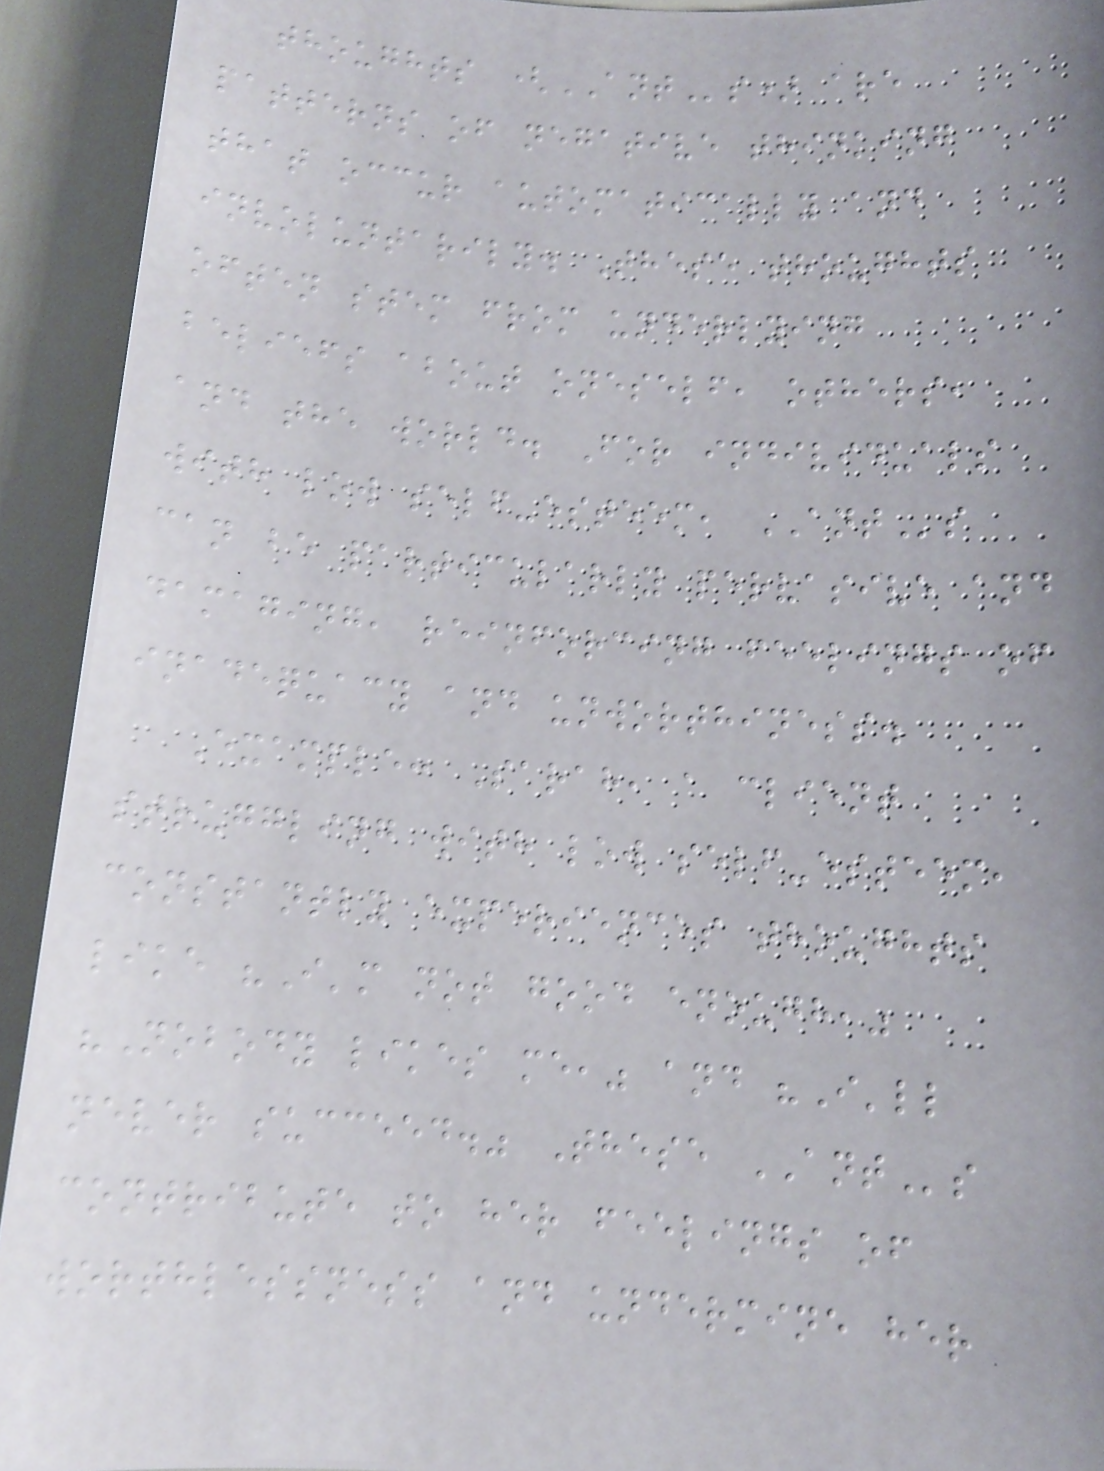thoughts (ANTs) are
patterns of negative thinking
that occur automatically and
involuntarily. These thoughts
often stem from underlying
beliefs about oneself, others,
and the world. For individuals
with low self-esteem, ANTs
can be particularly pervasive and
damaging, reinforcing feelings of
inadequacy and unworthiness.
Example: Sarah, a client
struggling with low self-esteem,
constantly experiences thoughts
like "I'm not good enough,"
"Nobody likes me," and "I'll
never succeed." These ANTs
contribute to her feelings of
worthlessness and undermine her
